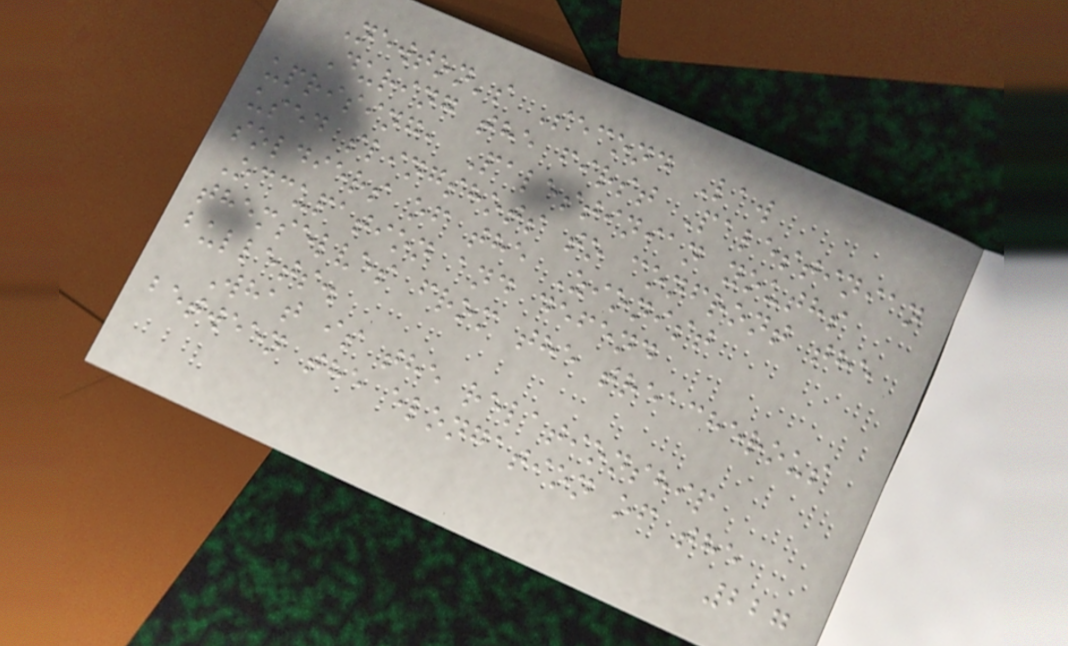Newton's Second Law
During the first Palestinian
uprising, Palestinian youths
used slingshots to confront the
soldiers of the Zionist
Occupation and defend
themselves from the treacherous
bullets.
What is the relationship
between the elongation of the
227
